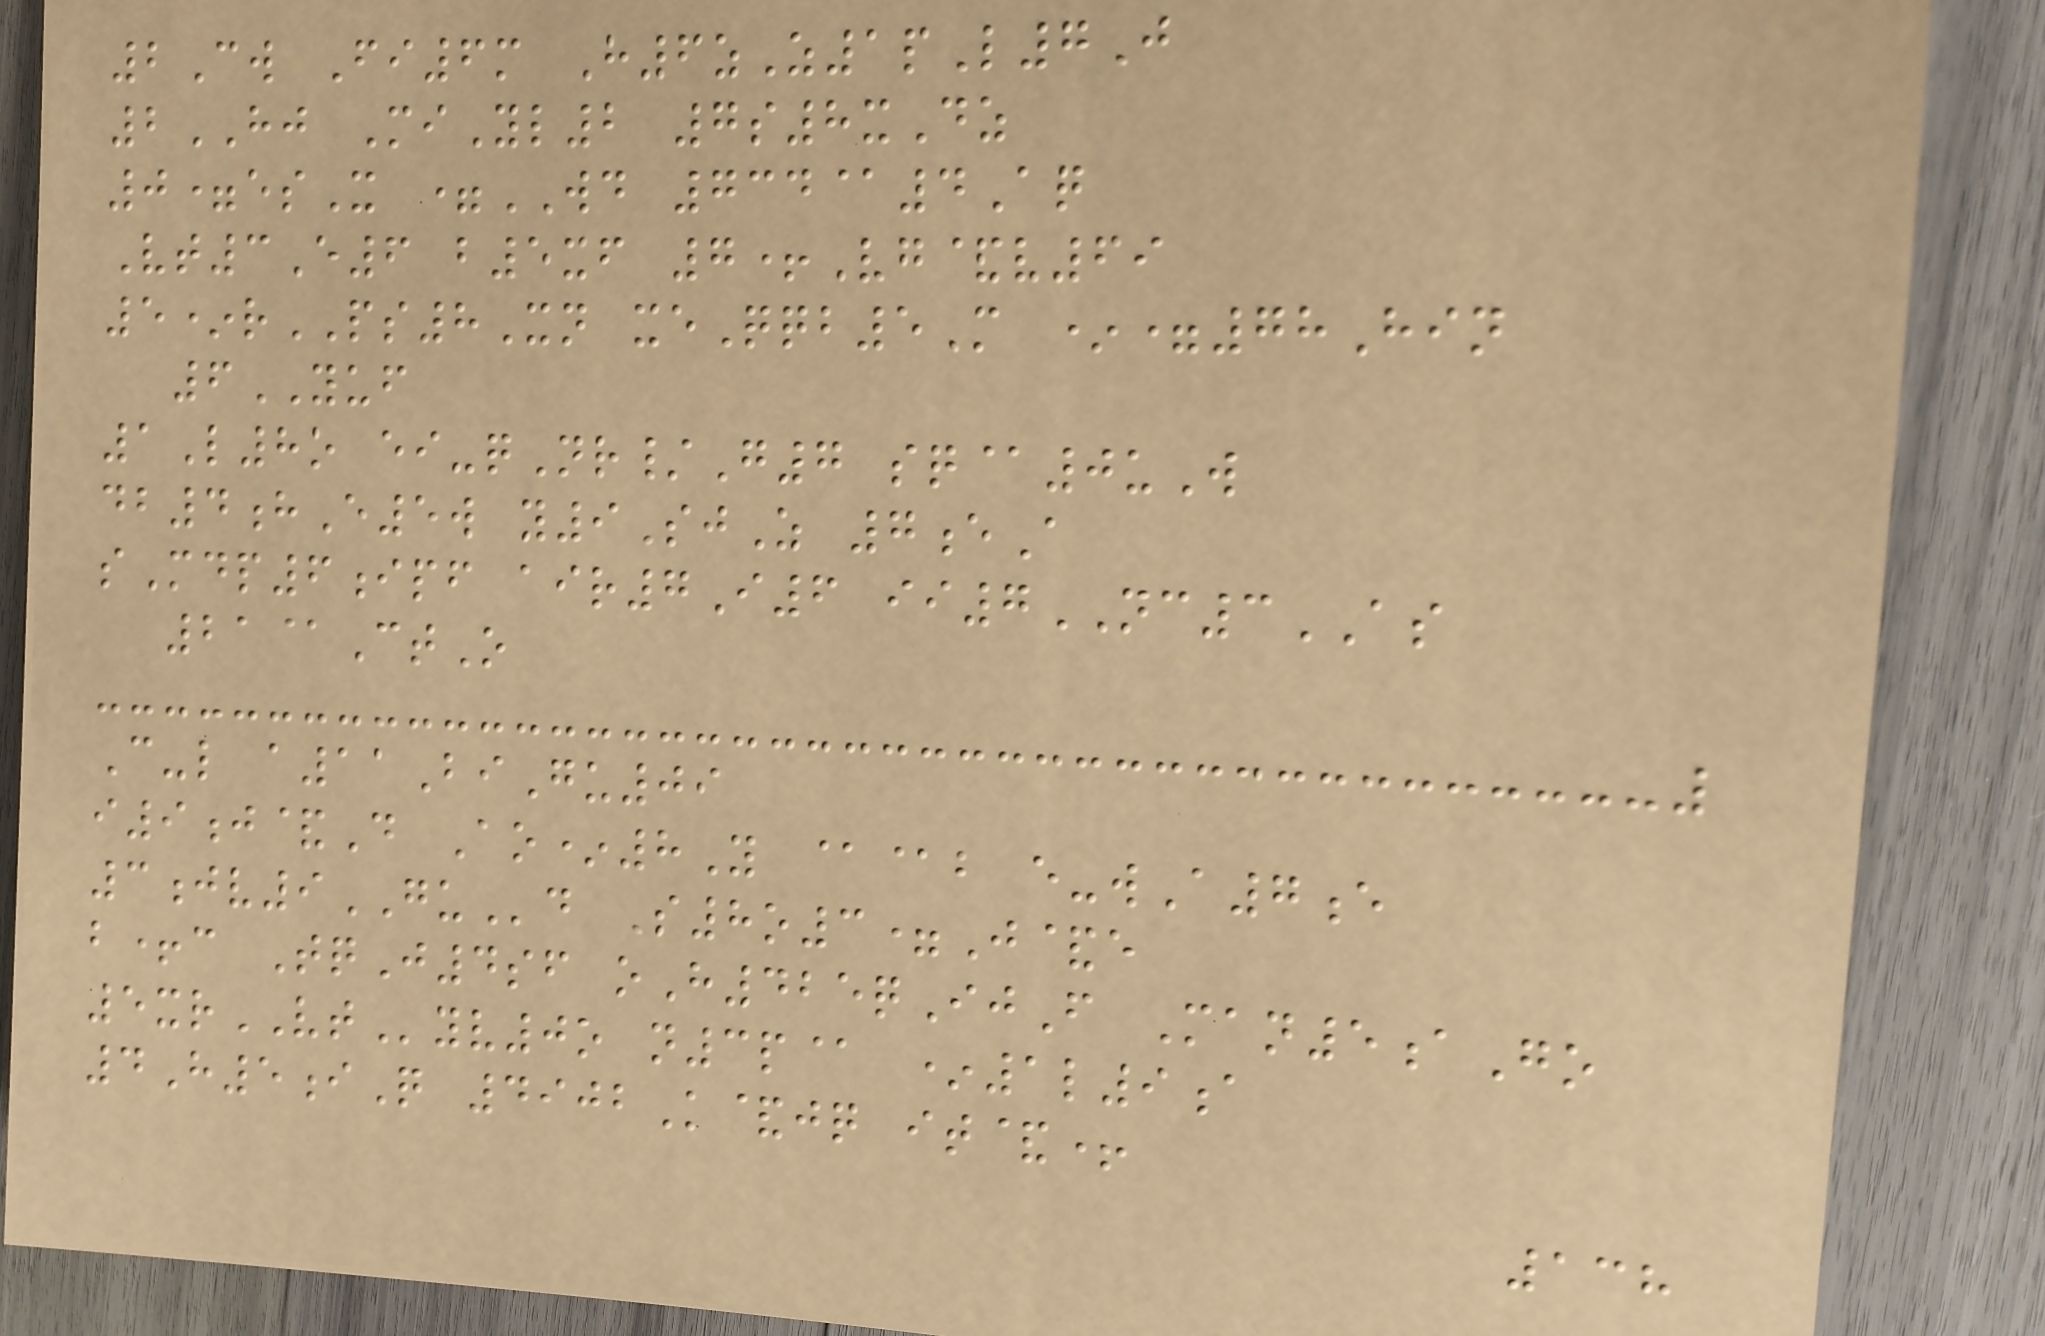2Cw Fi6m H6zZ1pL7J
2HJ MiYl2 7s8xDz
0=esX =WD 734@4Aq
Vt3E6 b5xf 7+Vg&v69
5*rPS8Xn xeQqb5M *=78Hin
6YUF
1L8o ei-qNr/G7 sq@0uW
db4hE5w y9SjZ 7eA
sMdp6ipf air7I6 ii7NC3AS
21@CtO
C-l a11BiGu09
i9j&D Ao*8Y @@b e-wA7e
3jv9GUd S8o3=J&e
b+c TqJ4sf oH425qIjF Man5aGo
5xrVTyv0o n3p@ *1l9a
4H5iQ 4902K&jq it&+
138
